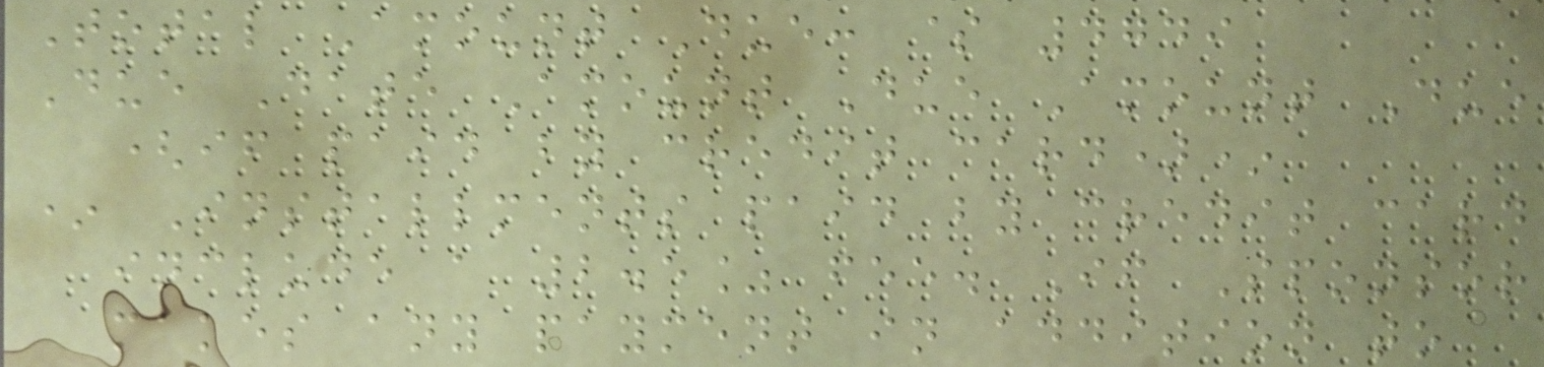Total Amount Due: $ 4749
Due Date Amount Due Amount Due
(if paid by credit card)*
* Installments paid by credit card
include a 2.5% fee. If Sponsor
makes any payment in addition to
